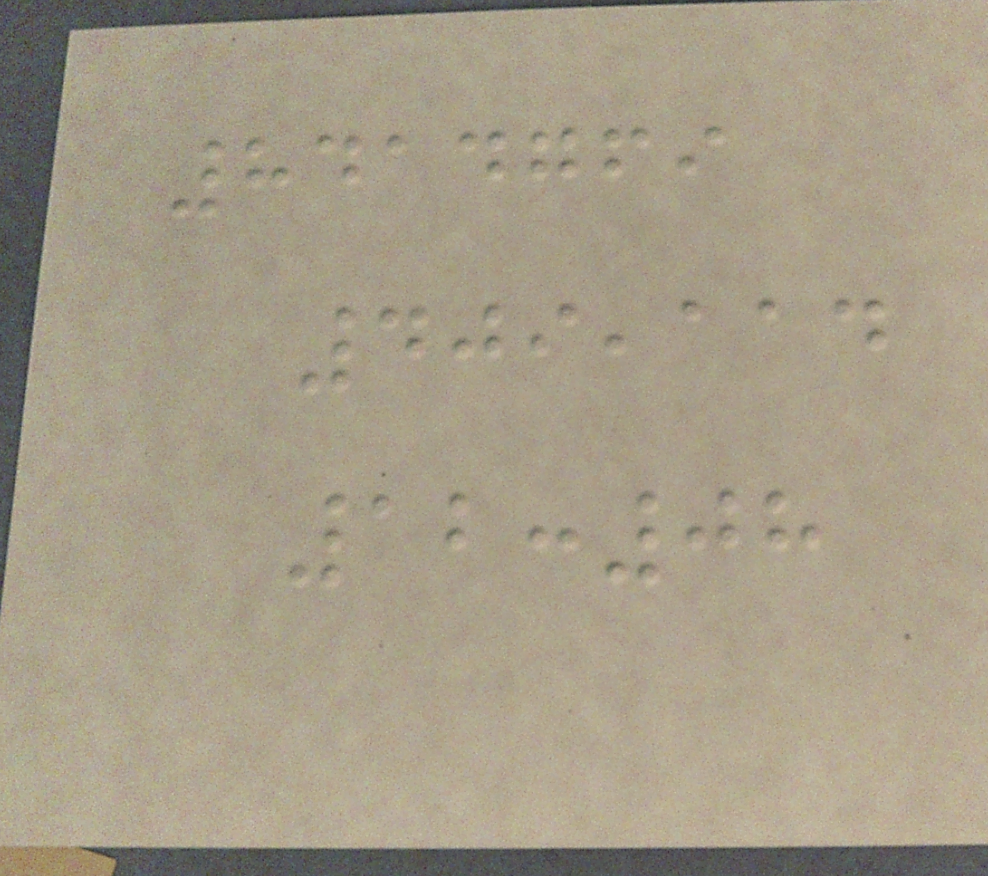8414769
409,114
12:08
